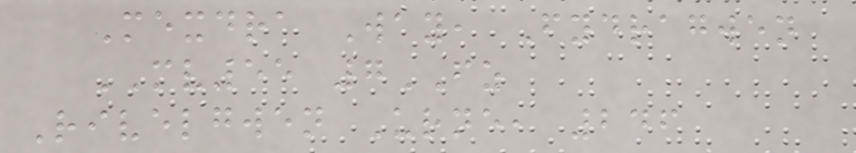Mexdra Way, Fydragwen
MV55 7FZ
Rivelgwen Urne, 246
